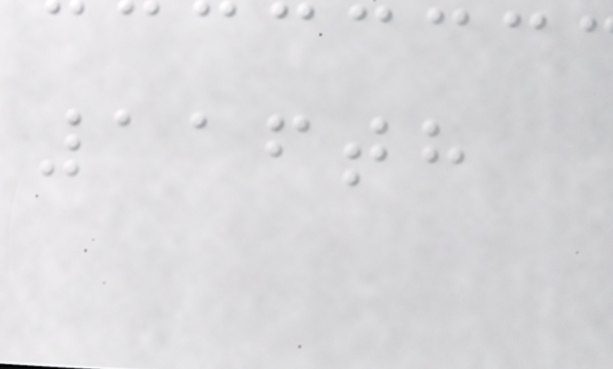116th
